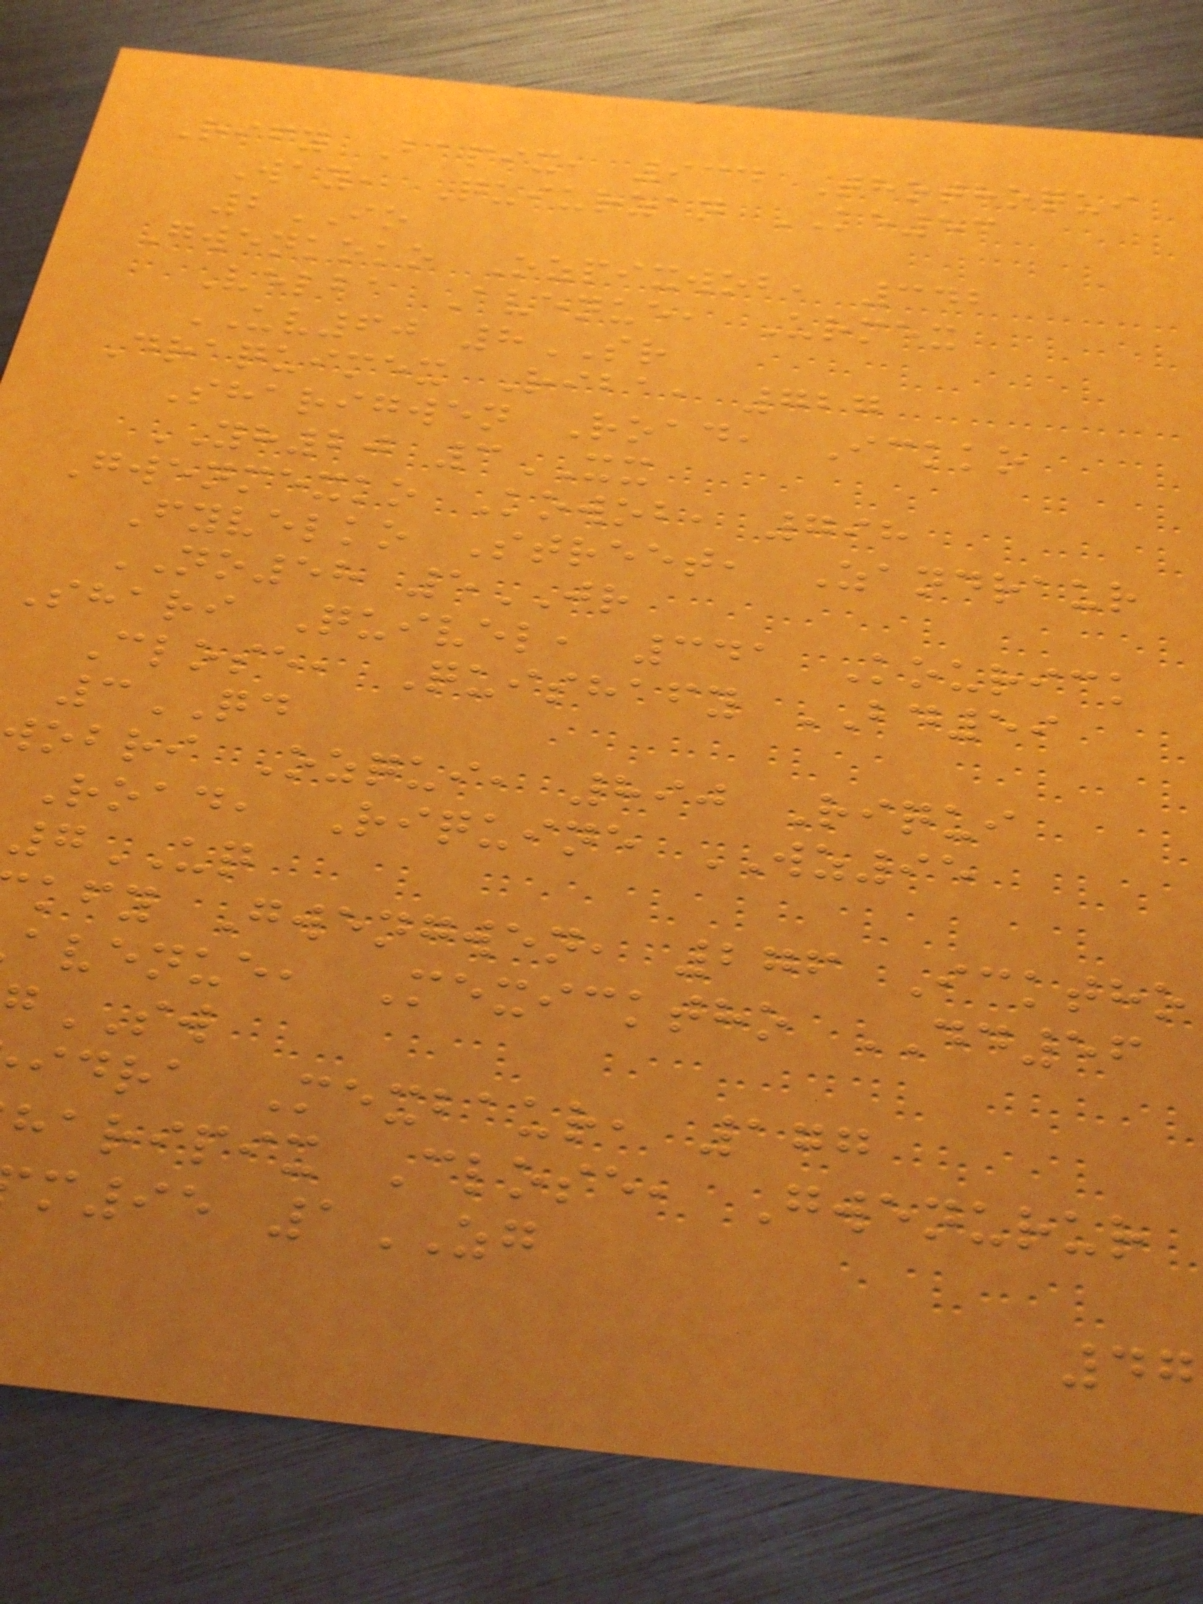Rify Bapix, 934 Thothoqui
Way, Quiurzan KE53
2IO
Gwenkoko Ozpixwob, 342
Velba Avenue, Urmex
UV60 8SR
Draquimex Riba, 727
Sharigwen Road, Ickko
YH20 3XX
Gwenmexko Kowob, 798
Fyvelko Street, Zandraur
NO58 5JR
Shari Quivel, 341 Kourick
Close, Quishafy BD59
3QD
obri Ozqui, 890 Riqui
Road, Riquine WZ95
7UQ
kfy Gwengwen, 276 Icktho
avenue, Mexicktho DD56
SW
idra Mexbaur, 177
haripix Close, Gwenurur
m95 1ZG
47
